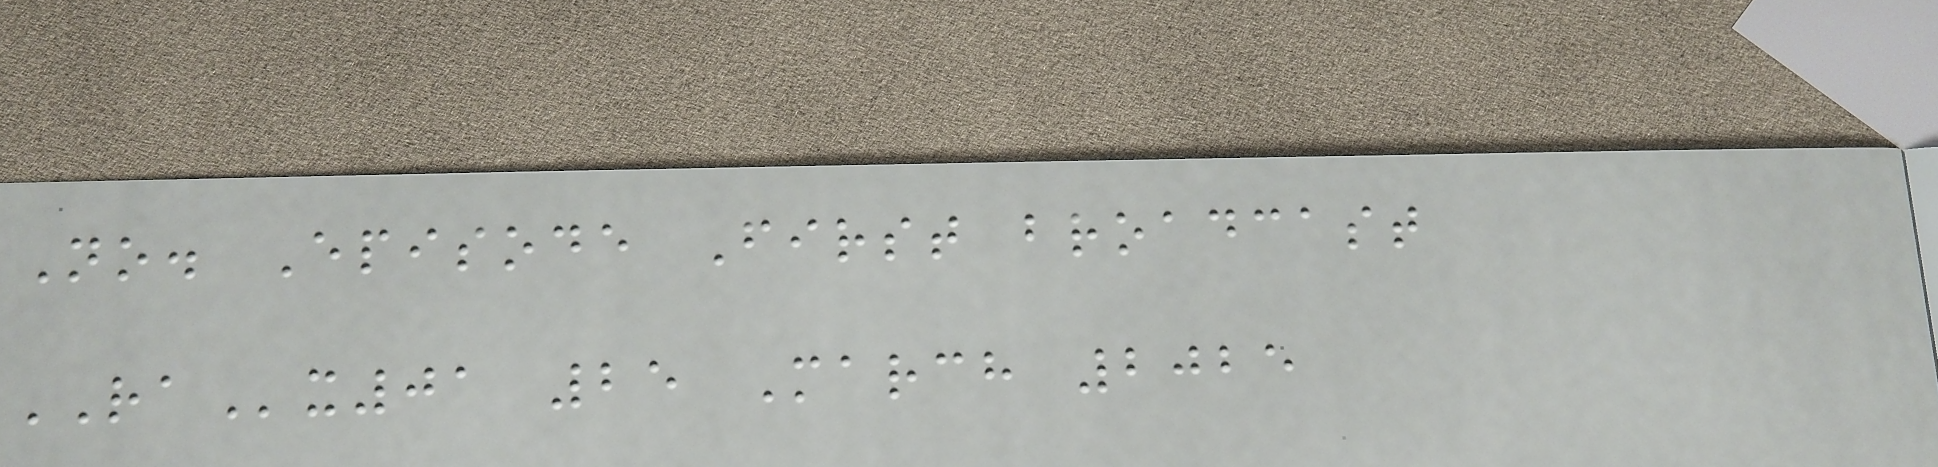No. Episode First broadcast
RAx01 25 March 2025
